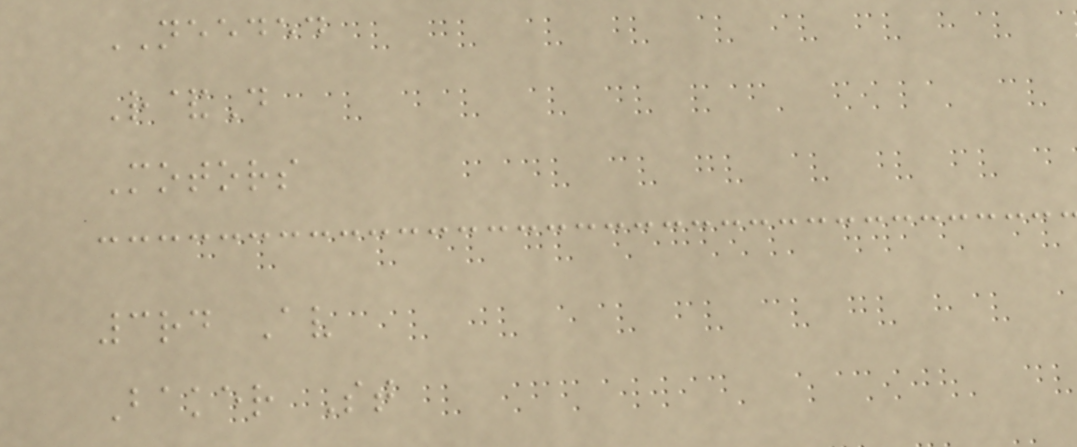NEEDED
R&D
Motors
3rd Av
Baker St
